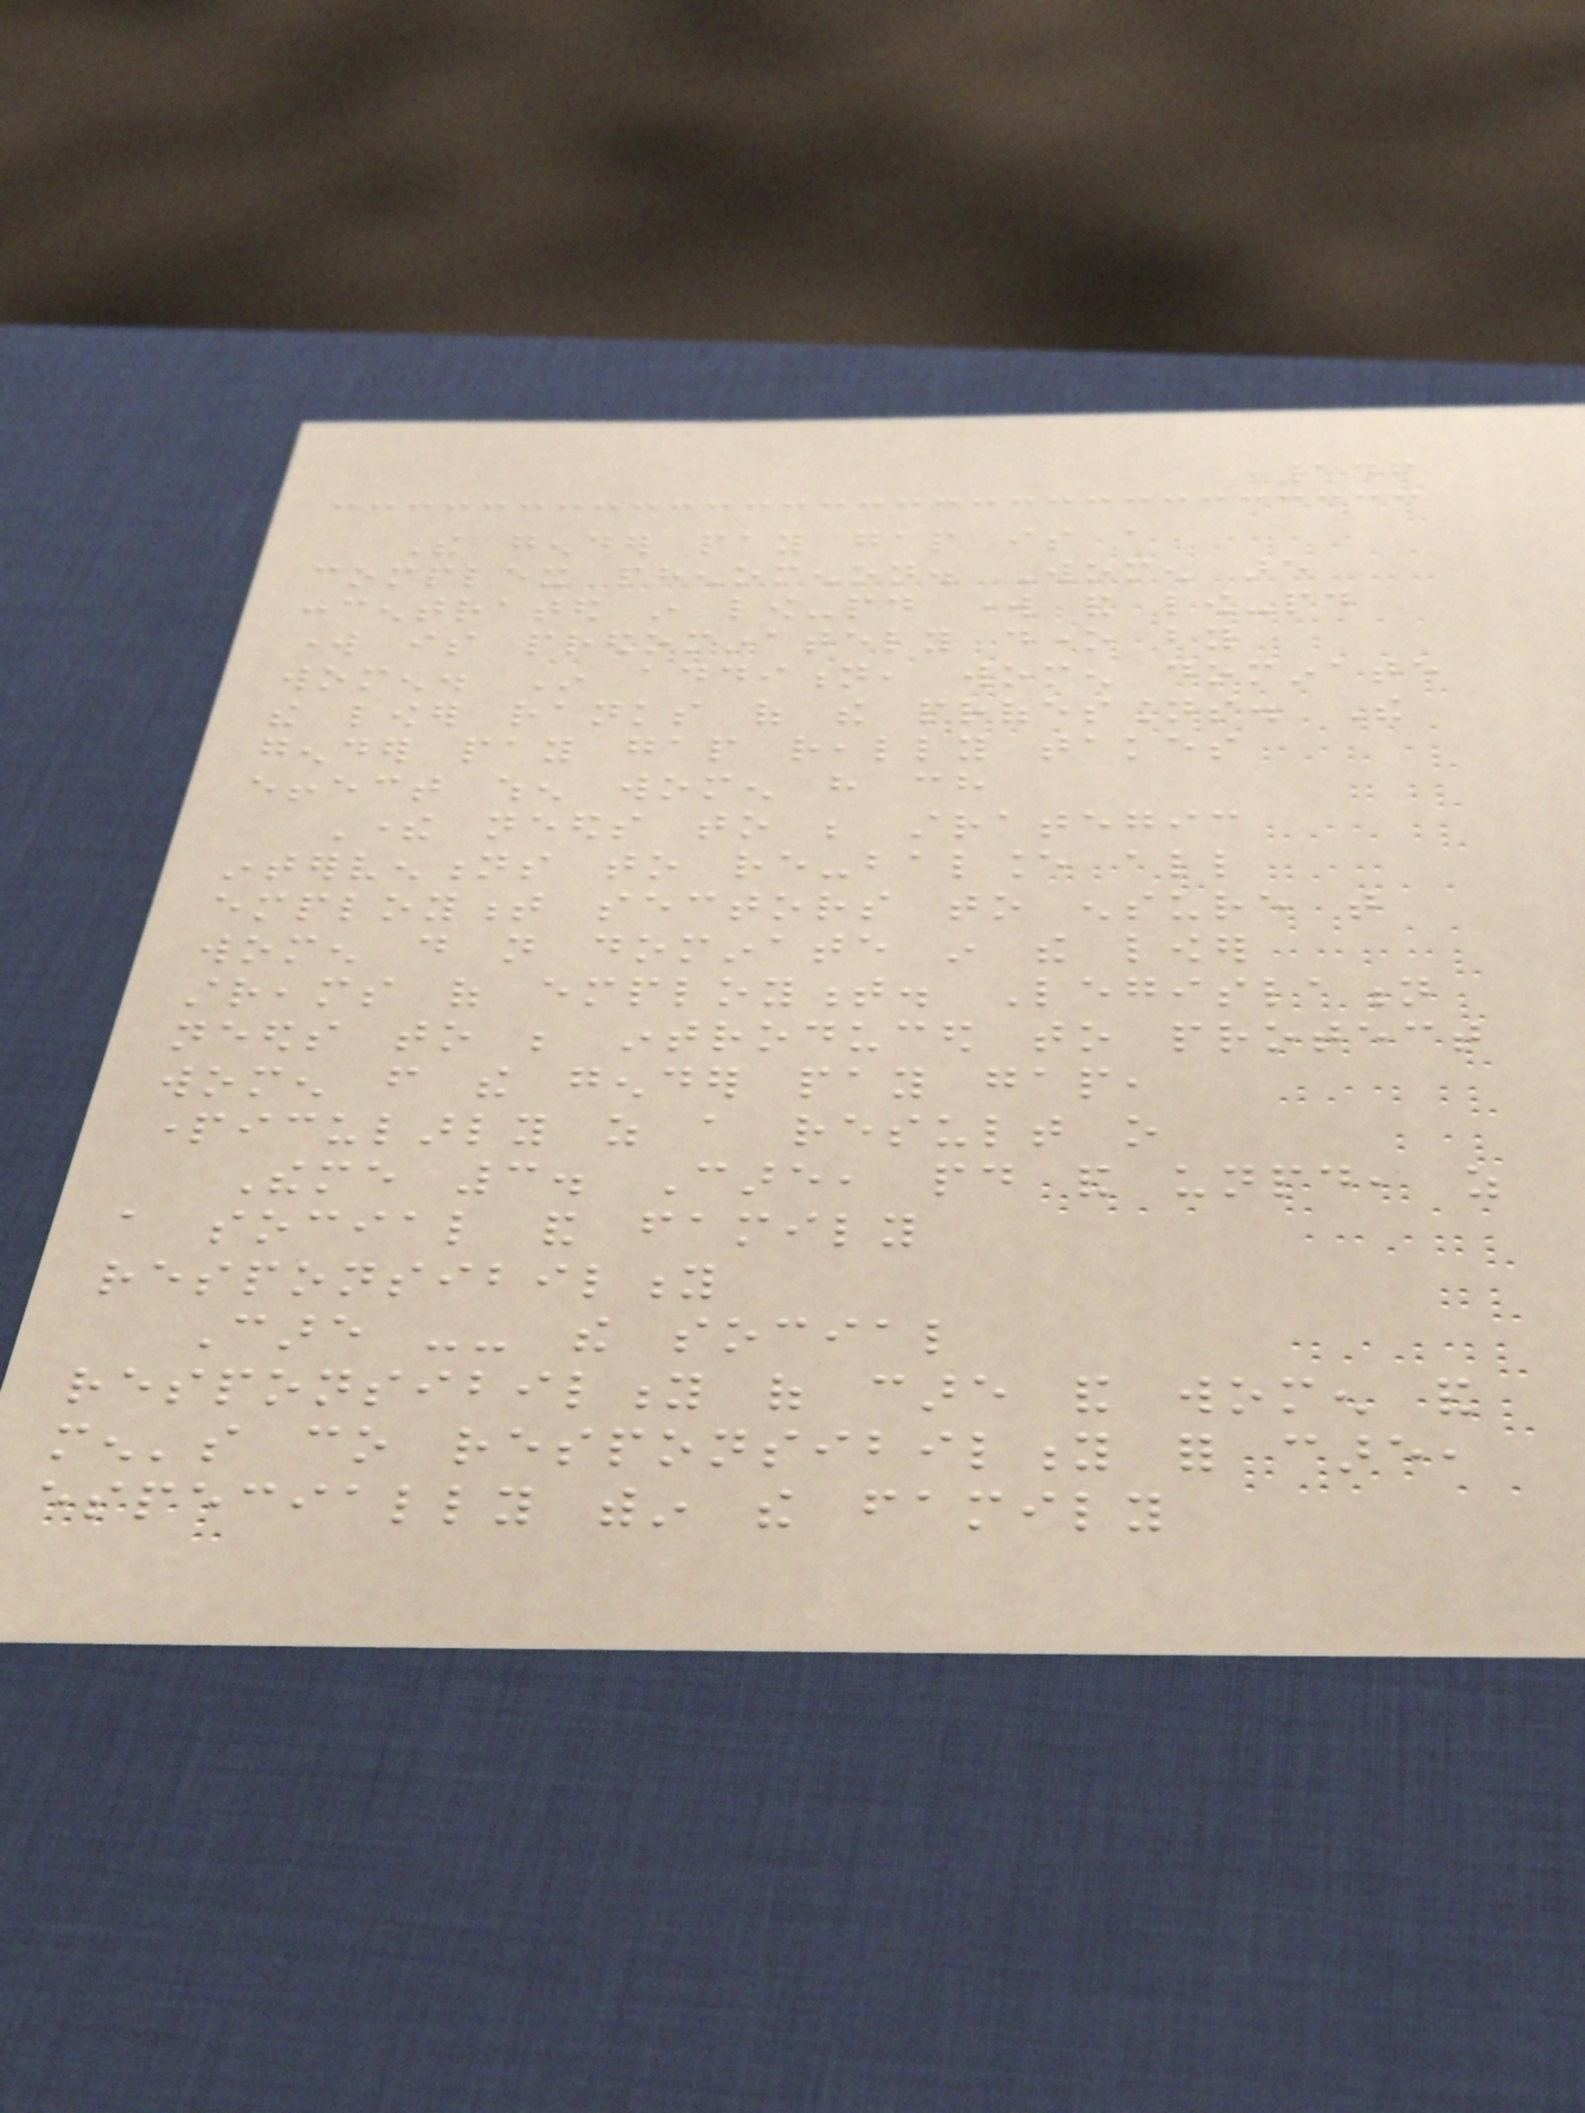146
The gender pay gap is a
complex phenomenon. Women are
concentrated in low-paid work and low-paid
work is predominately done by
women. In addition, women dominate
the lower ranks of the professions. The
gender pay gap really takes
effect when women have ch
There needs to be strategic
interventions to re-balance all
employment sectors to ensure that
women do not dominate in the lower
streams of employment. Legislation
needs to be introduced to protect
women from the gender pay gap,
particularly as a result o
Theme 3. Care, paid and unpaid, as
a social and family
responsibility
Care -- the social
responsibility of care and women and
men's co responsibility for care,
especially within the family
